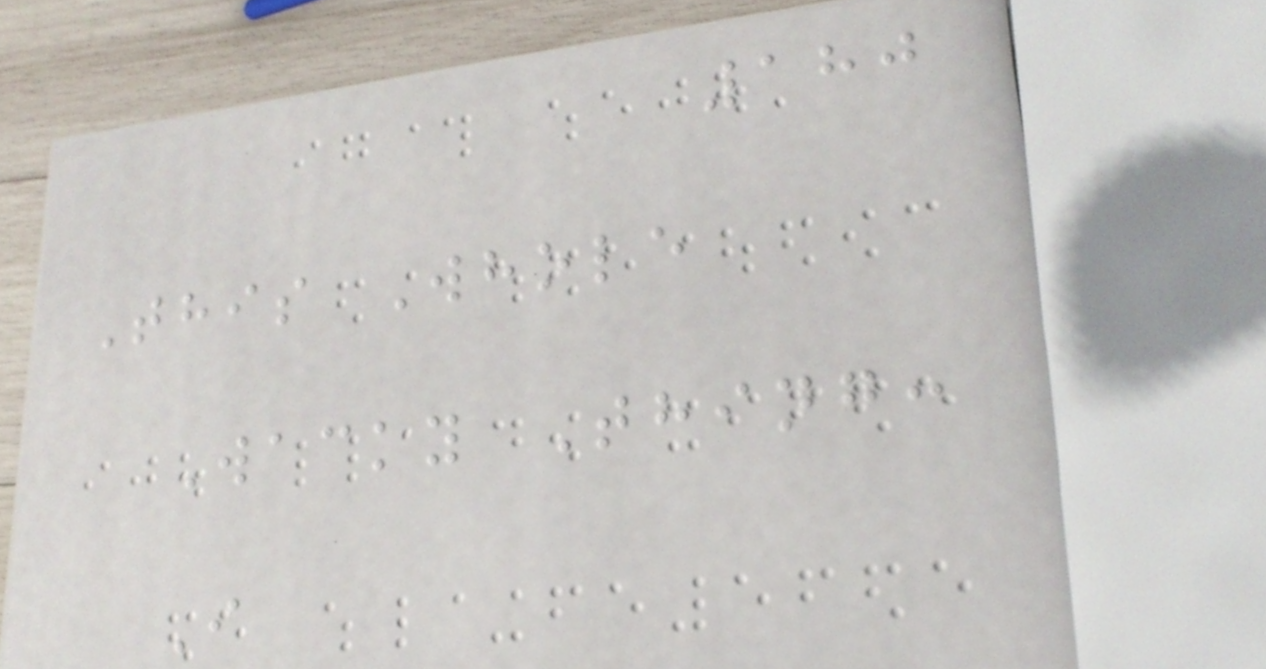180
This Whole
Wacky Thing:
I
